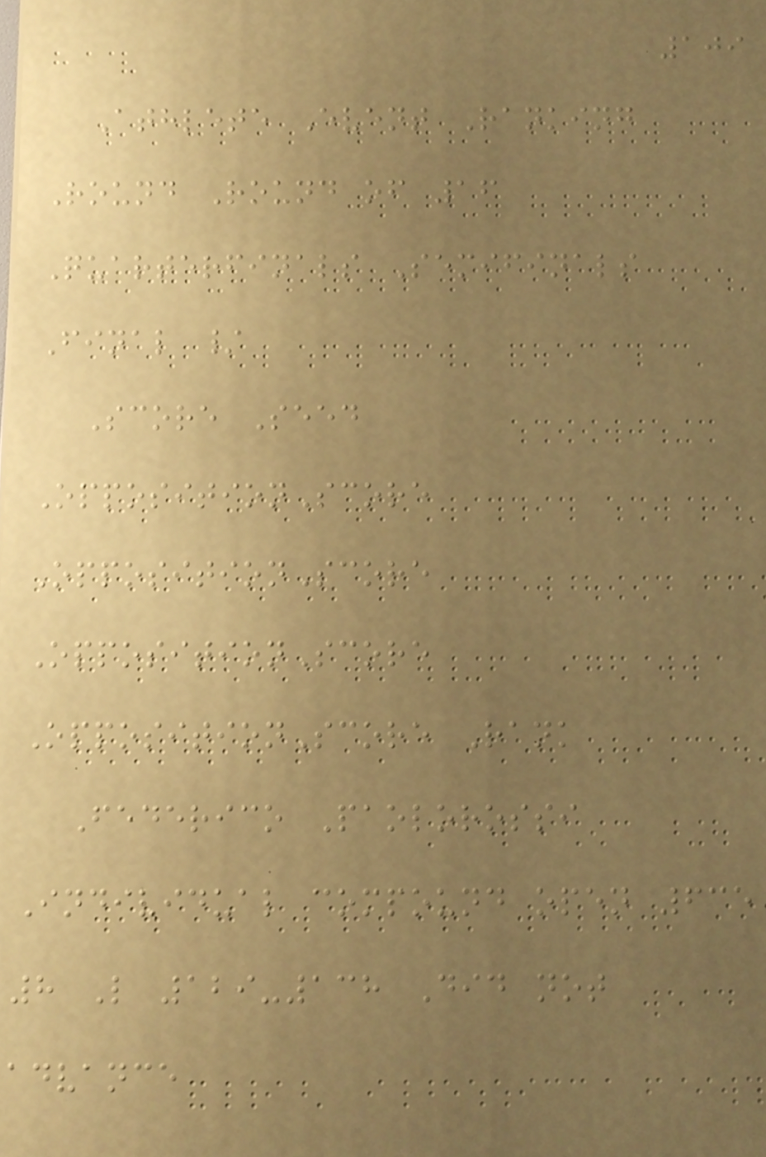109
Athlete Event Ranking
Round Round of 16
Quarterfinals Semifinals
Final /
Score Seed
OppositionScore
OppositionScore
OppositionScore
OppositionScore Rank
Federico Paolorossi
Individual compound open 635
8 L 129-138 Did not
advance
